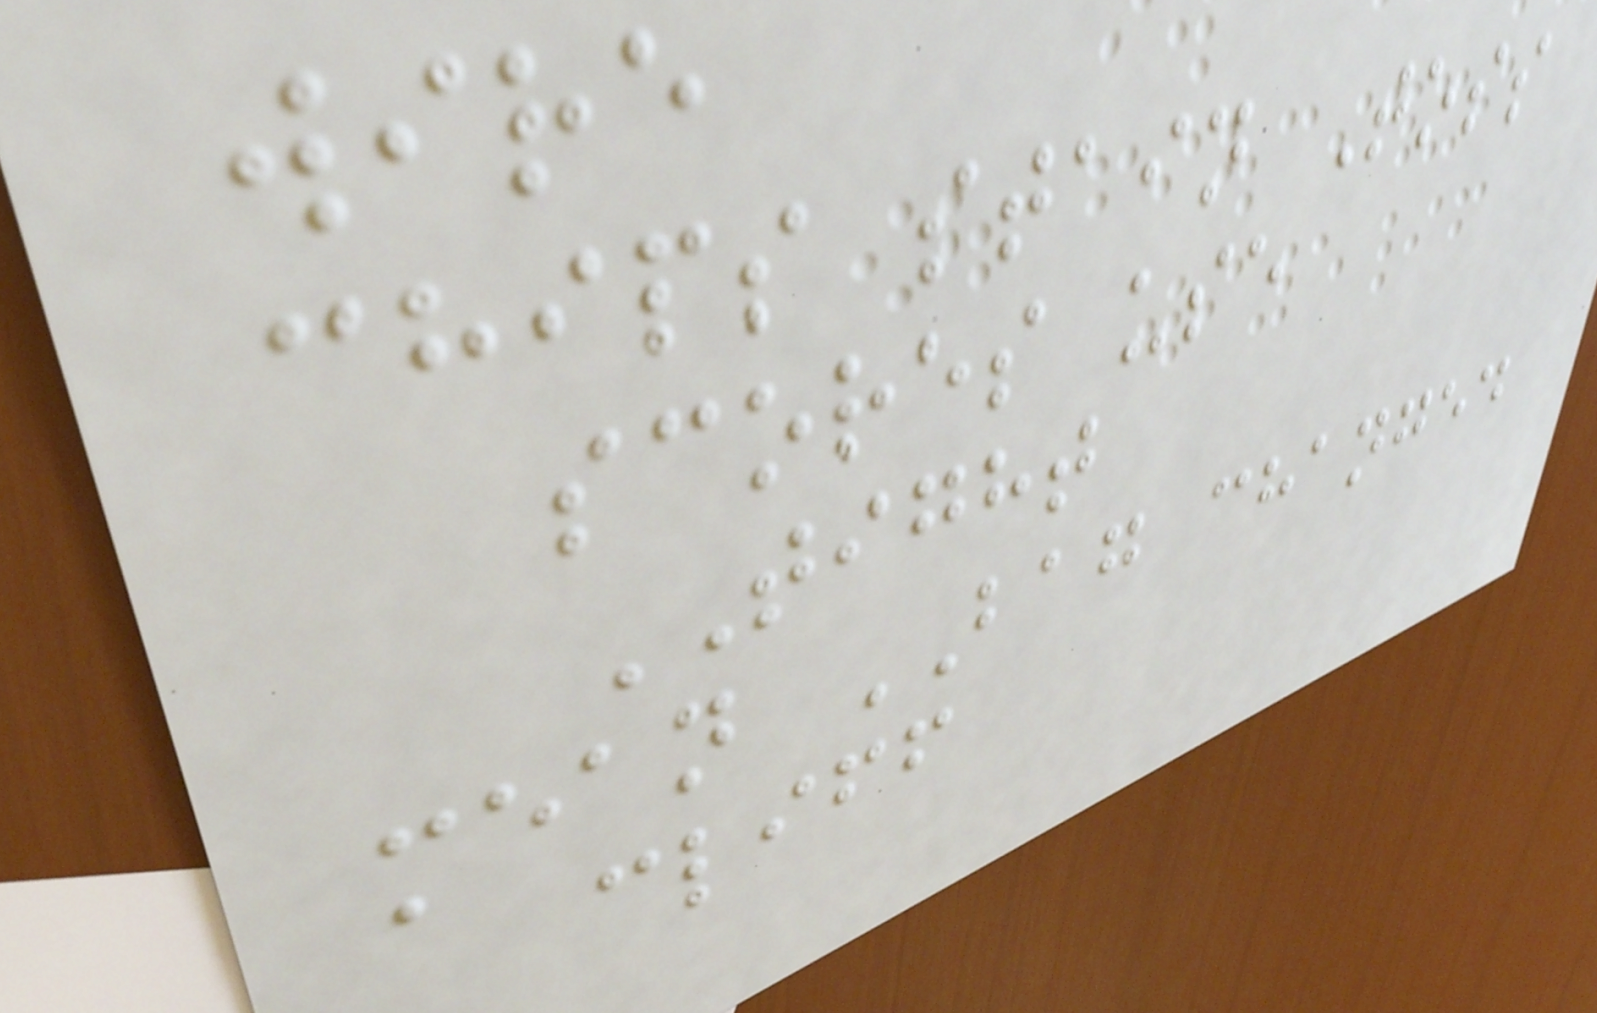wire
chips stain Toss
scores use
TIGHT
mean BAG changed
cliff
